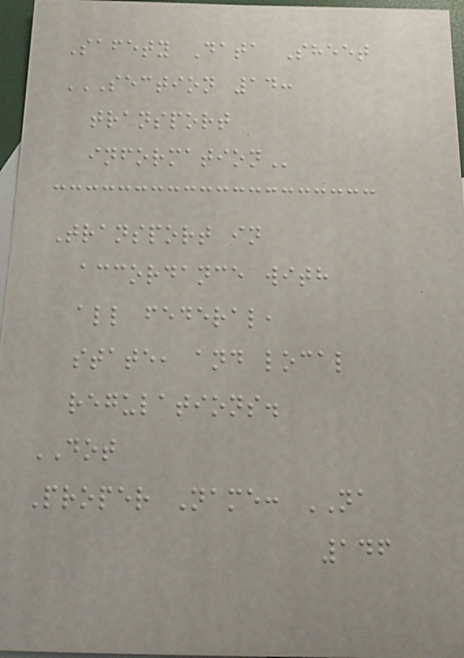Safety Data Sheet
SECTION 14:
TRANSPORT
INFORMATION
Transport in
accordance with
all federal,
state, and local
regulations.
DOT
Proper Name: NA
146
